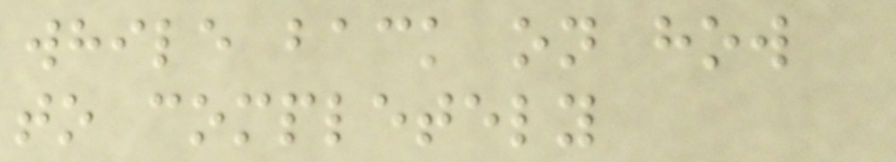while back on how
to completely
